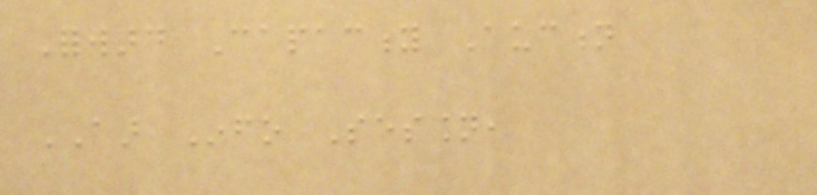Forward Capacity Auction
AAR Info Session,
